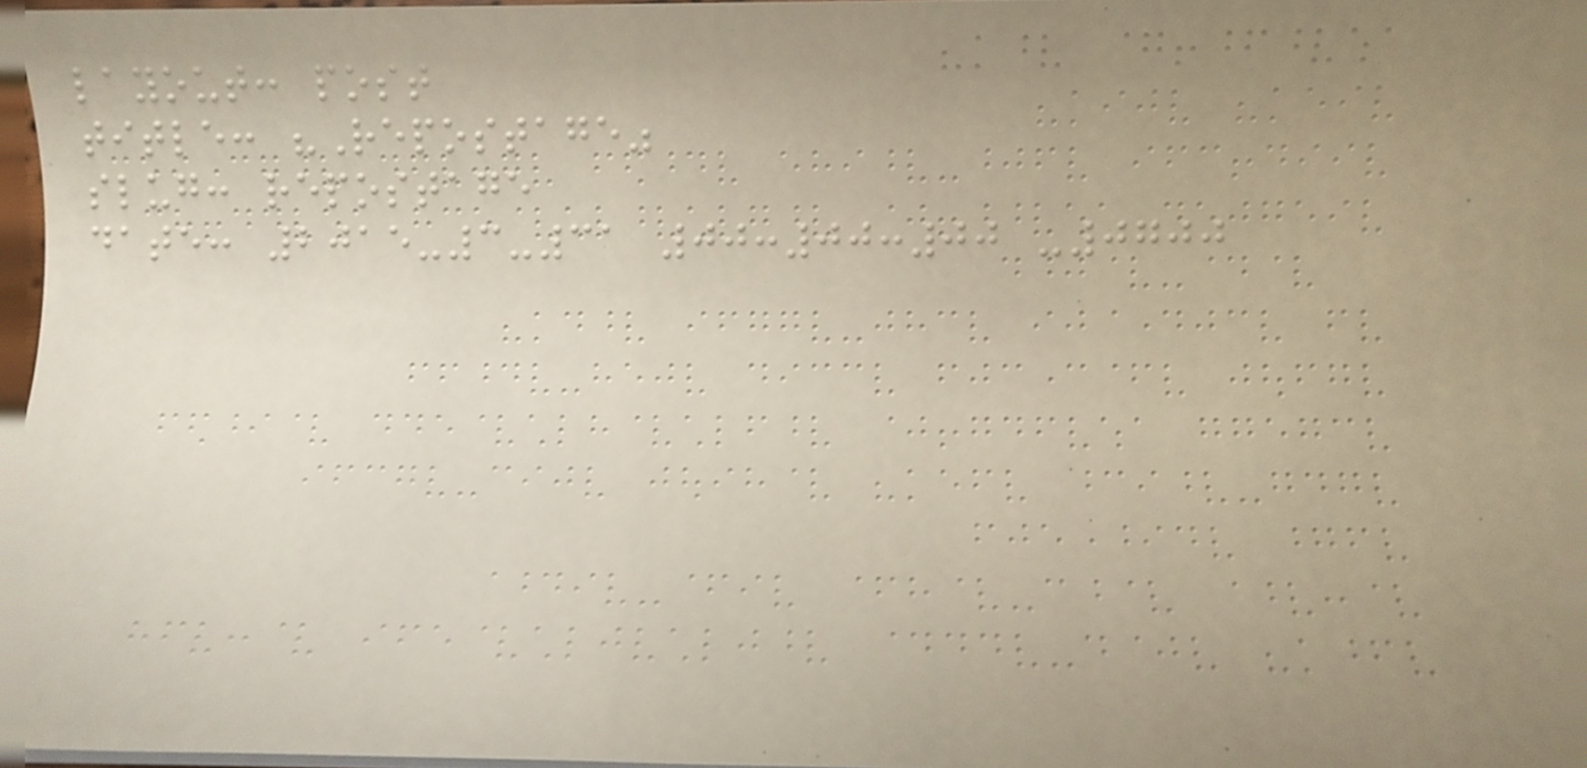layout: post
title: "Repostage"
slug: repostage
date: 2015-3-31 00:00:00 -0700
